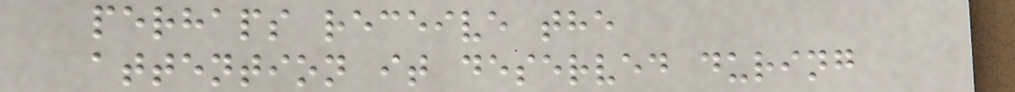perhaps receive the
attention it deserved during
